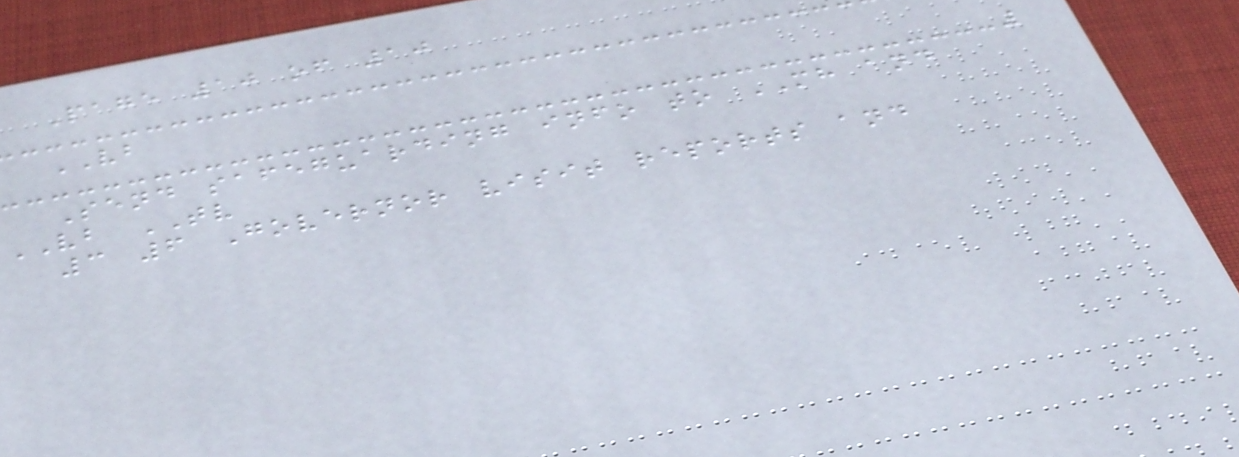Page 10 of 10
VB
Send safeguarding info to MH and
VB TV
3 6 Governor visit reports and
